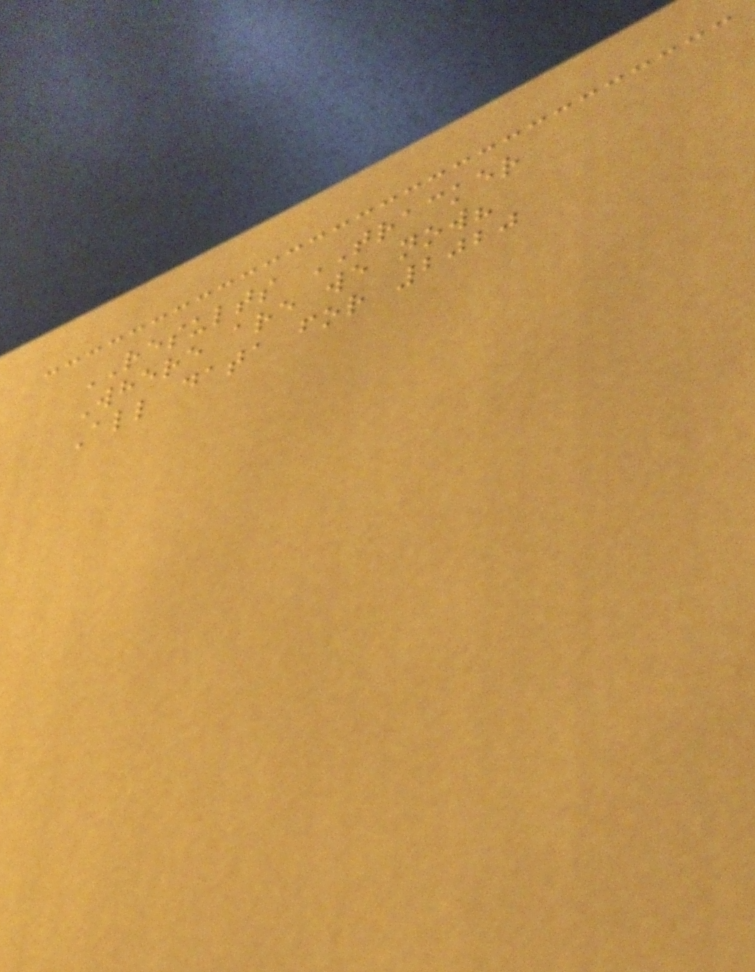RESULTS TRACKER
Where are we now?
All data for 2020
